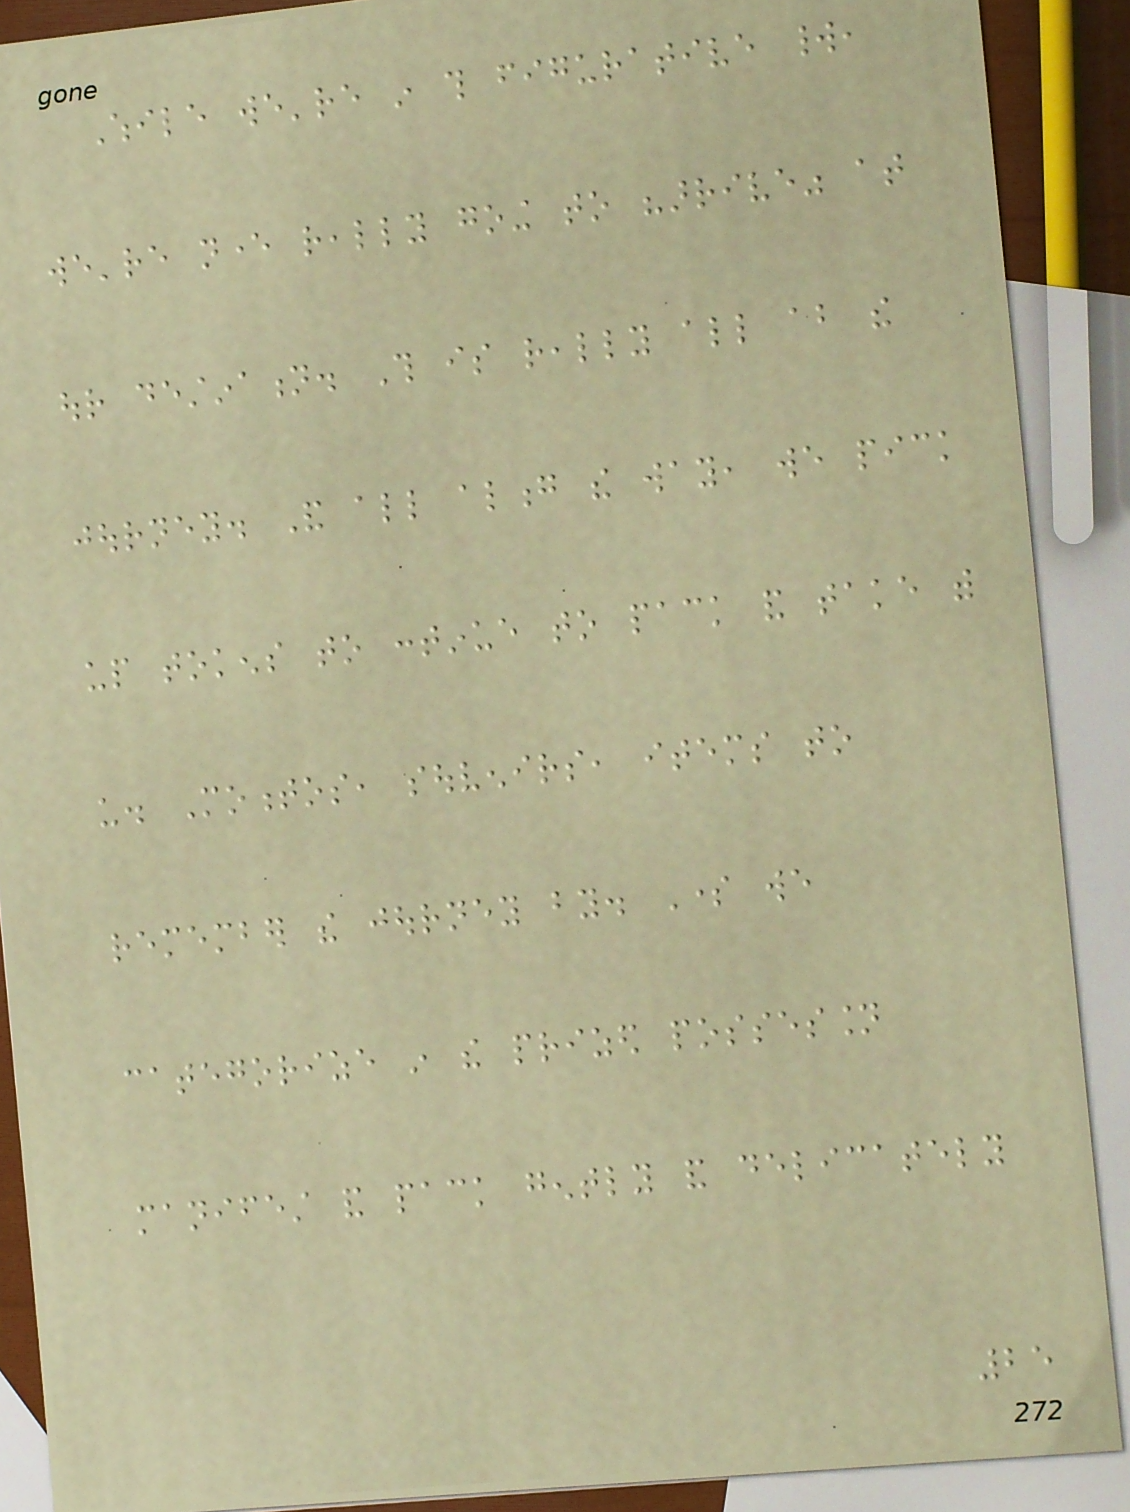While we're in this figurative world,
we're never really going to "arrive" at
our destination. This is really all about the
journey. And all along the way, we pick
up tokens to continue to pack and take with
us. Momentos, souvenirs, items to
remember the journey by. Some we
categorize in the prized possession
manifest and pack gently and delicately
25
